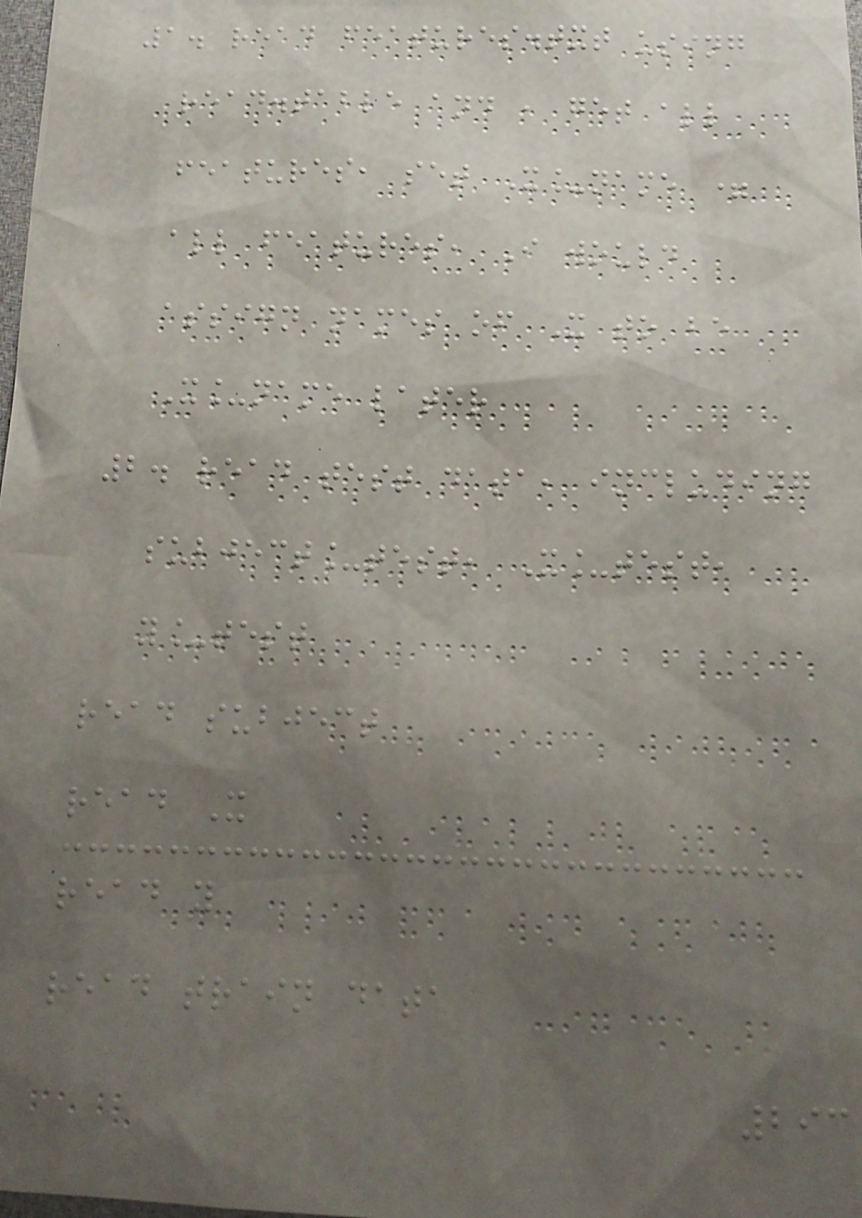1. read features.txt using
read.table and , get all
features, set X_name =
all features, I would
assign names of X to be
X_name later
2. read test data, including
subject_test, X_test,
y_test
read subject
read X
read y
read train data
293
